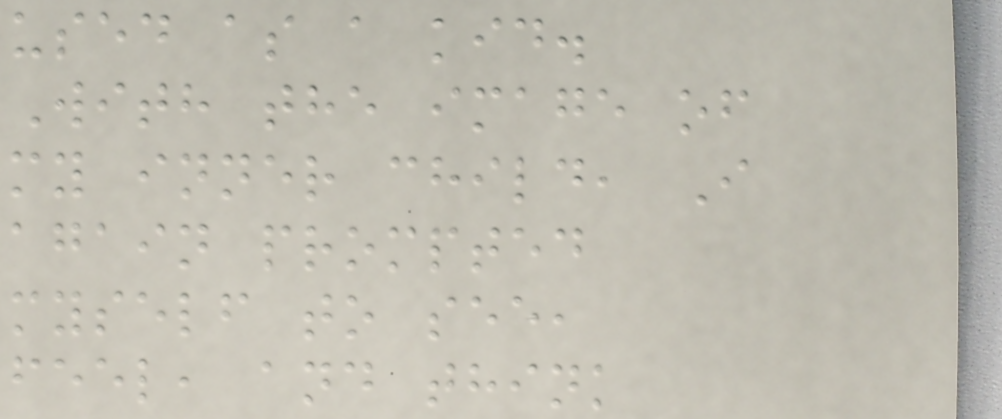used as a kid.
With the image of
my inner child, I
again prompted
myself to see,
feel, and think
